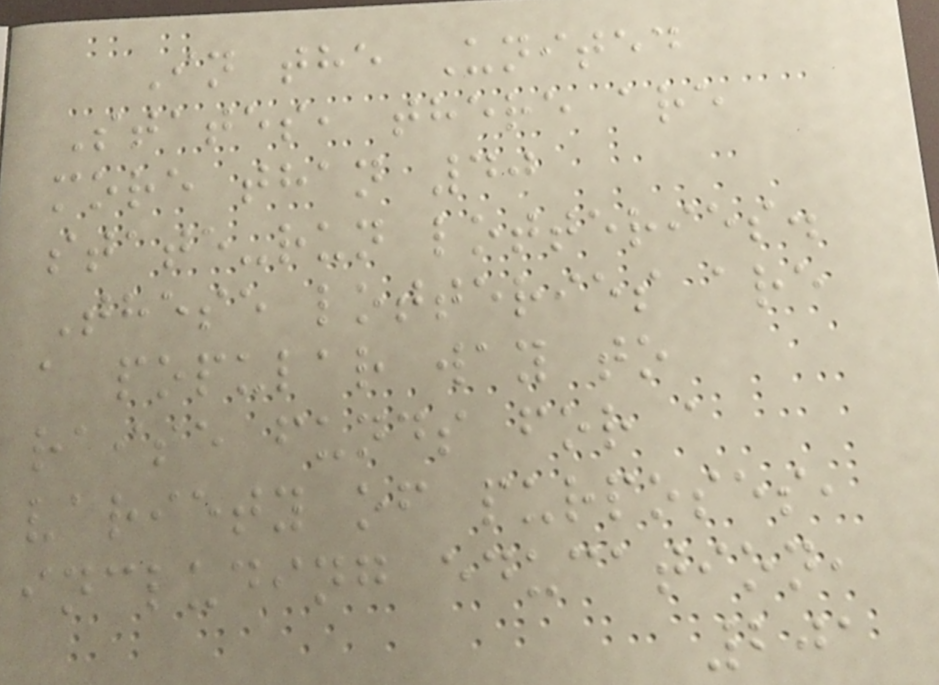In the United
States, there are
more than 40
state-run lotteries.
These lotteries are
a popular way to
raise funds for a
variety of purposes,
including education,
201
